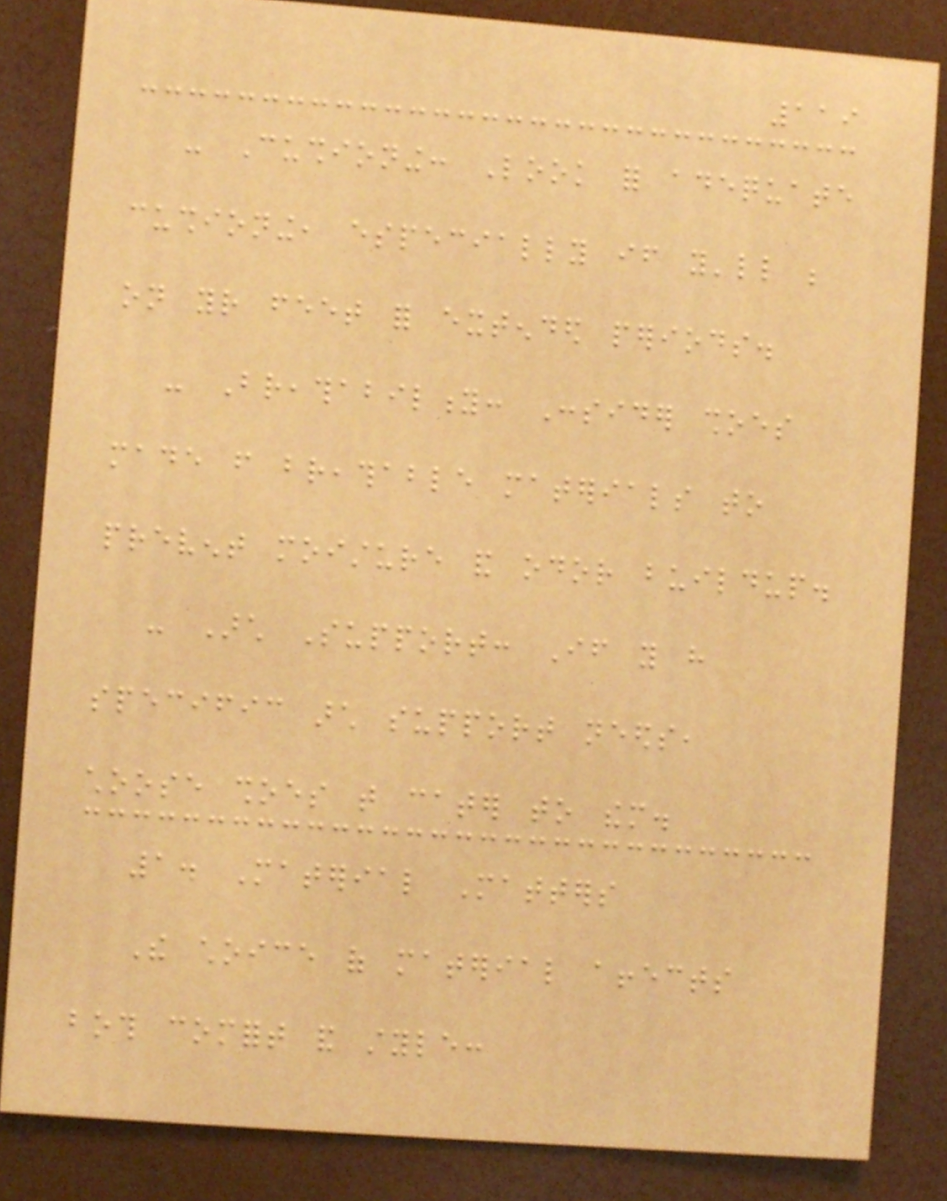119
- Cushioning: Look for adequate
cushioning, especially if you'll be
on your feet for extended periods.
- Breathability: Consider shoes
made from breathable materials to
prevent moisture and odor buildup.
- Arch Support: If you have
specific arch support needs,
choose shoes that cater to them.
1. Material Matters
The choice of material affects
both comfort and style:
